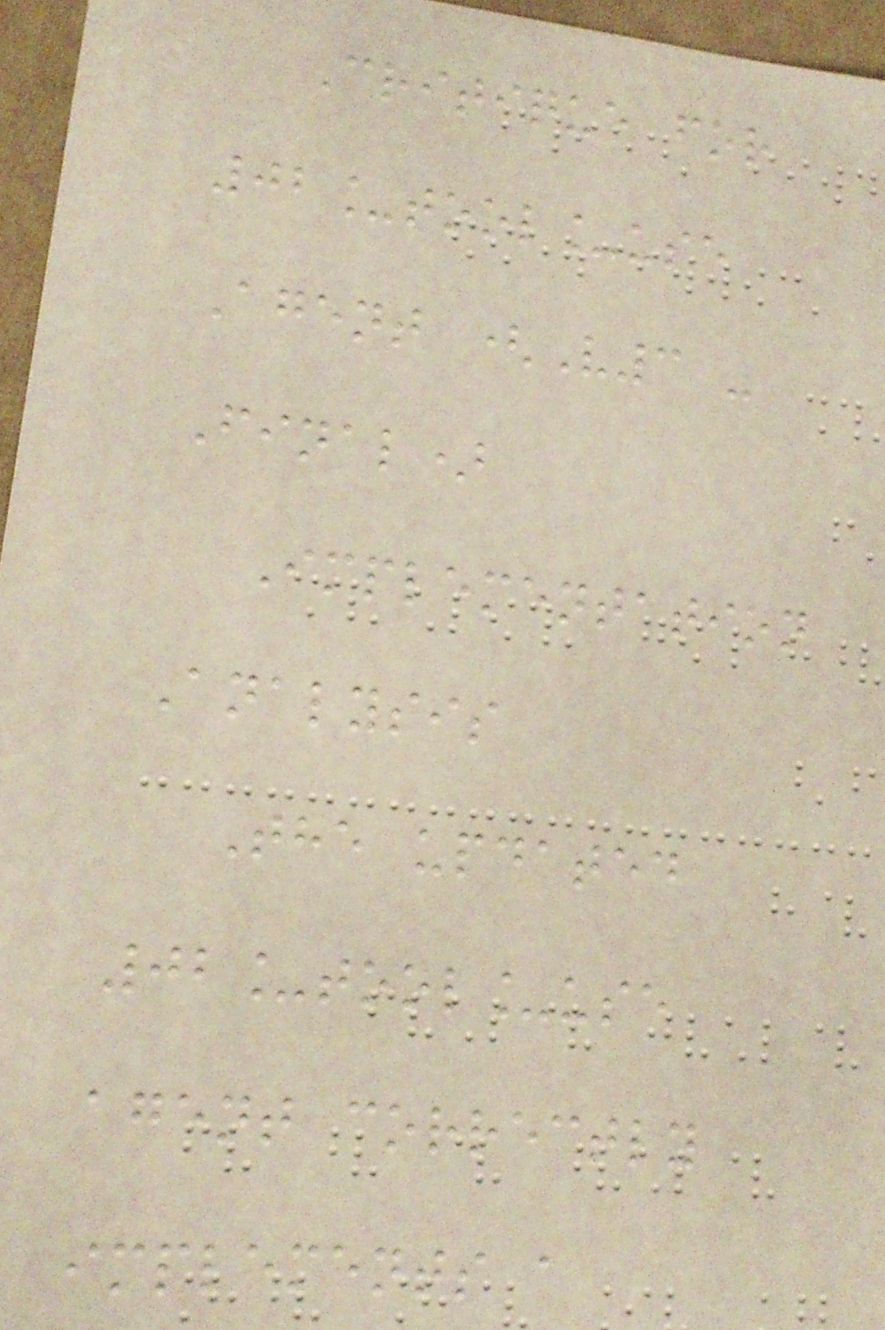Critique for
02_tool_use
Agent (V3 -
Final)
Implementation
Analysis
The updated
02_tool_use
agent correctly
implements a
